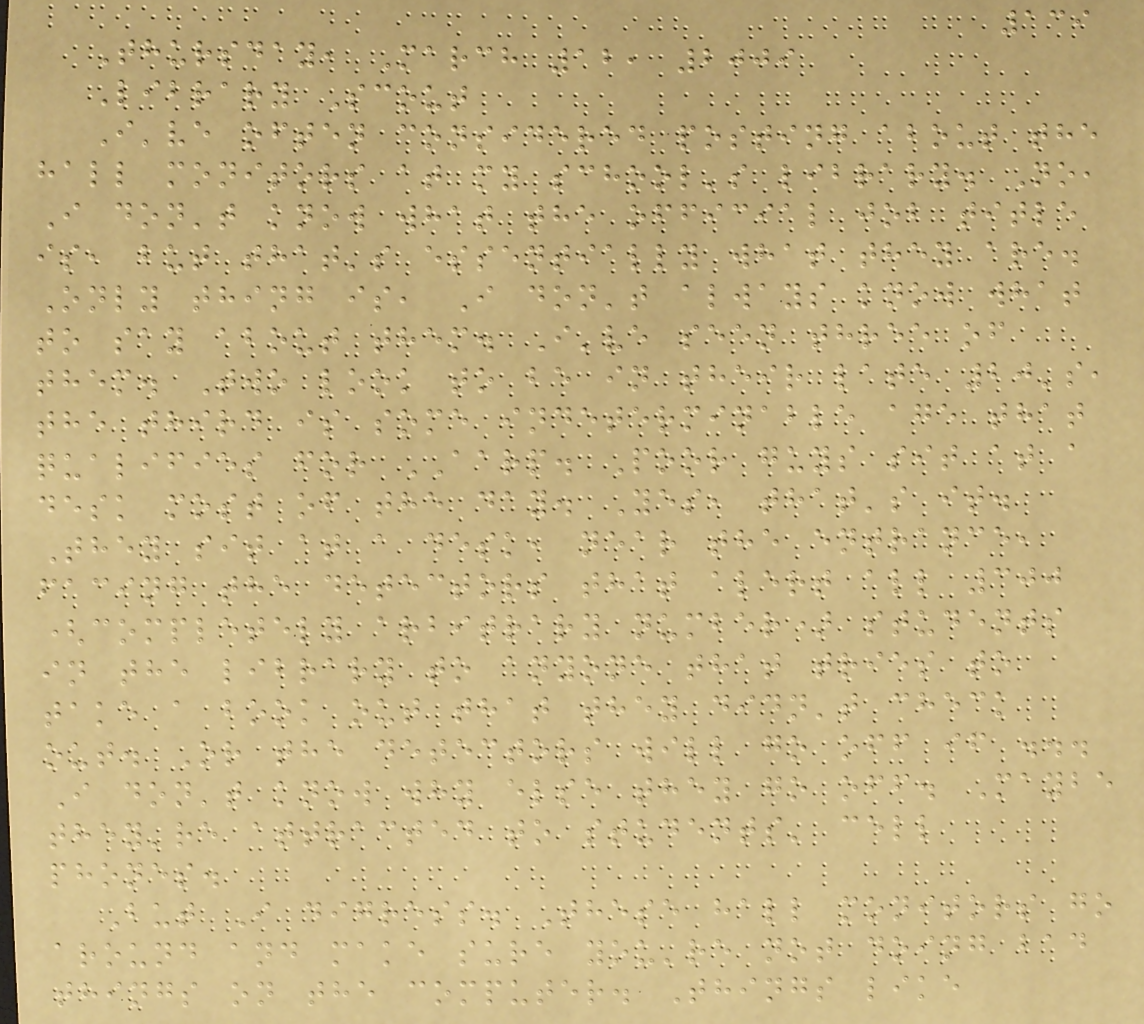139
Thursday, March 12, 2009
Library Scout
I've often considered posting about the
hall monitors at my school's library. No,
I don't know what the official job title
is, but that's essentially what they are.
Only thing is, I don't always know what
to say about them. I've seen three of
them. Two look to be in their late 20's,
the third is some indeterminable age that
qualifies for AARP. Poor guys sit at a
desk most of the day. Yes, that's it.
They sit at a desk, near the entrance,
facing the detectors that alert all 300
(completely arbitrary number) students
in the library to anyone that tries to
take a book out that they didn't check
out. Or the detectors will go off if ...
I don't know why else they go off. Maybe
they're attracted to students' cell
phones.
But I digress. These hall monitors go
around and make sure you're not doing bad
things on the computer. Things like
